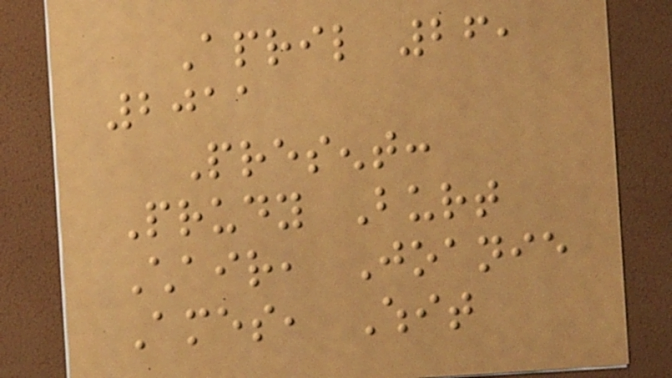April 26,
2011
Present:
Prudy Burt
Chair, Joanie
Ames, Whit
